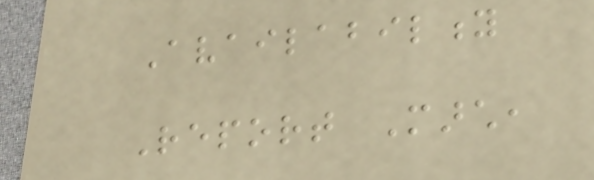Availability
Report March,
